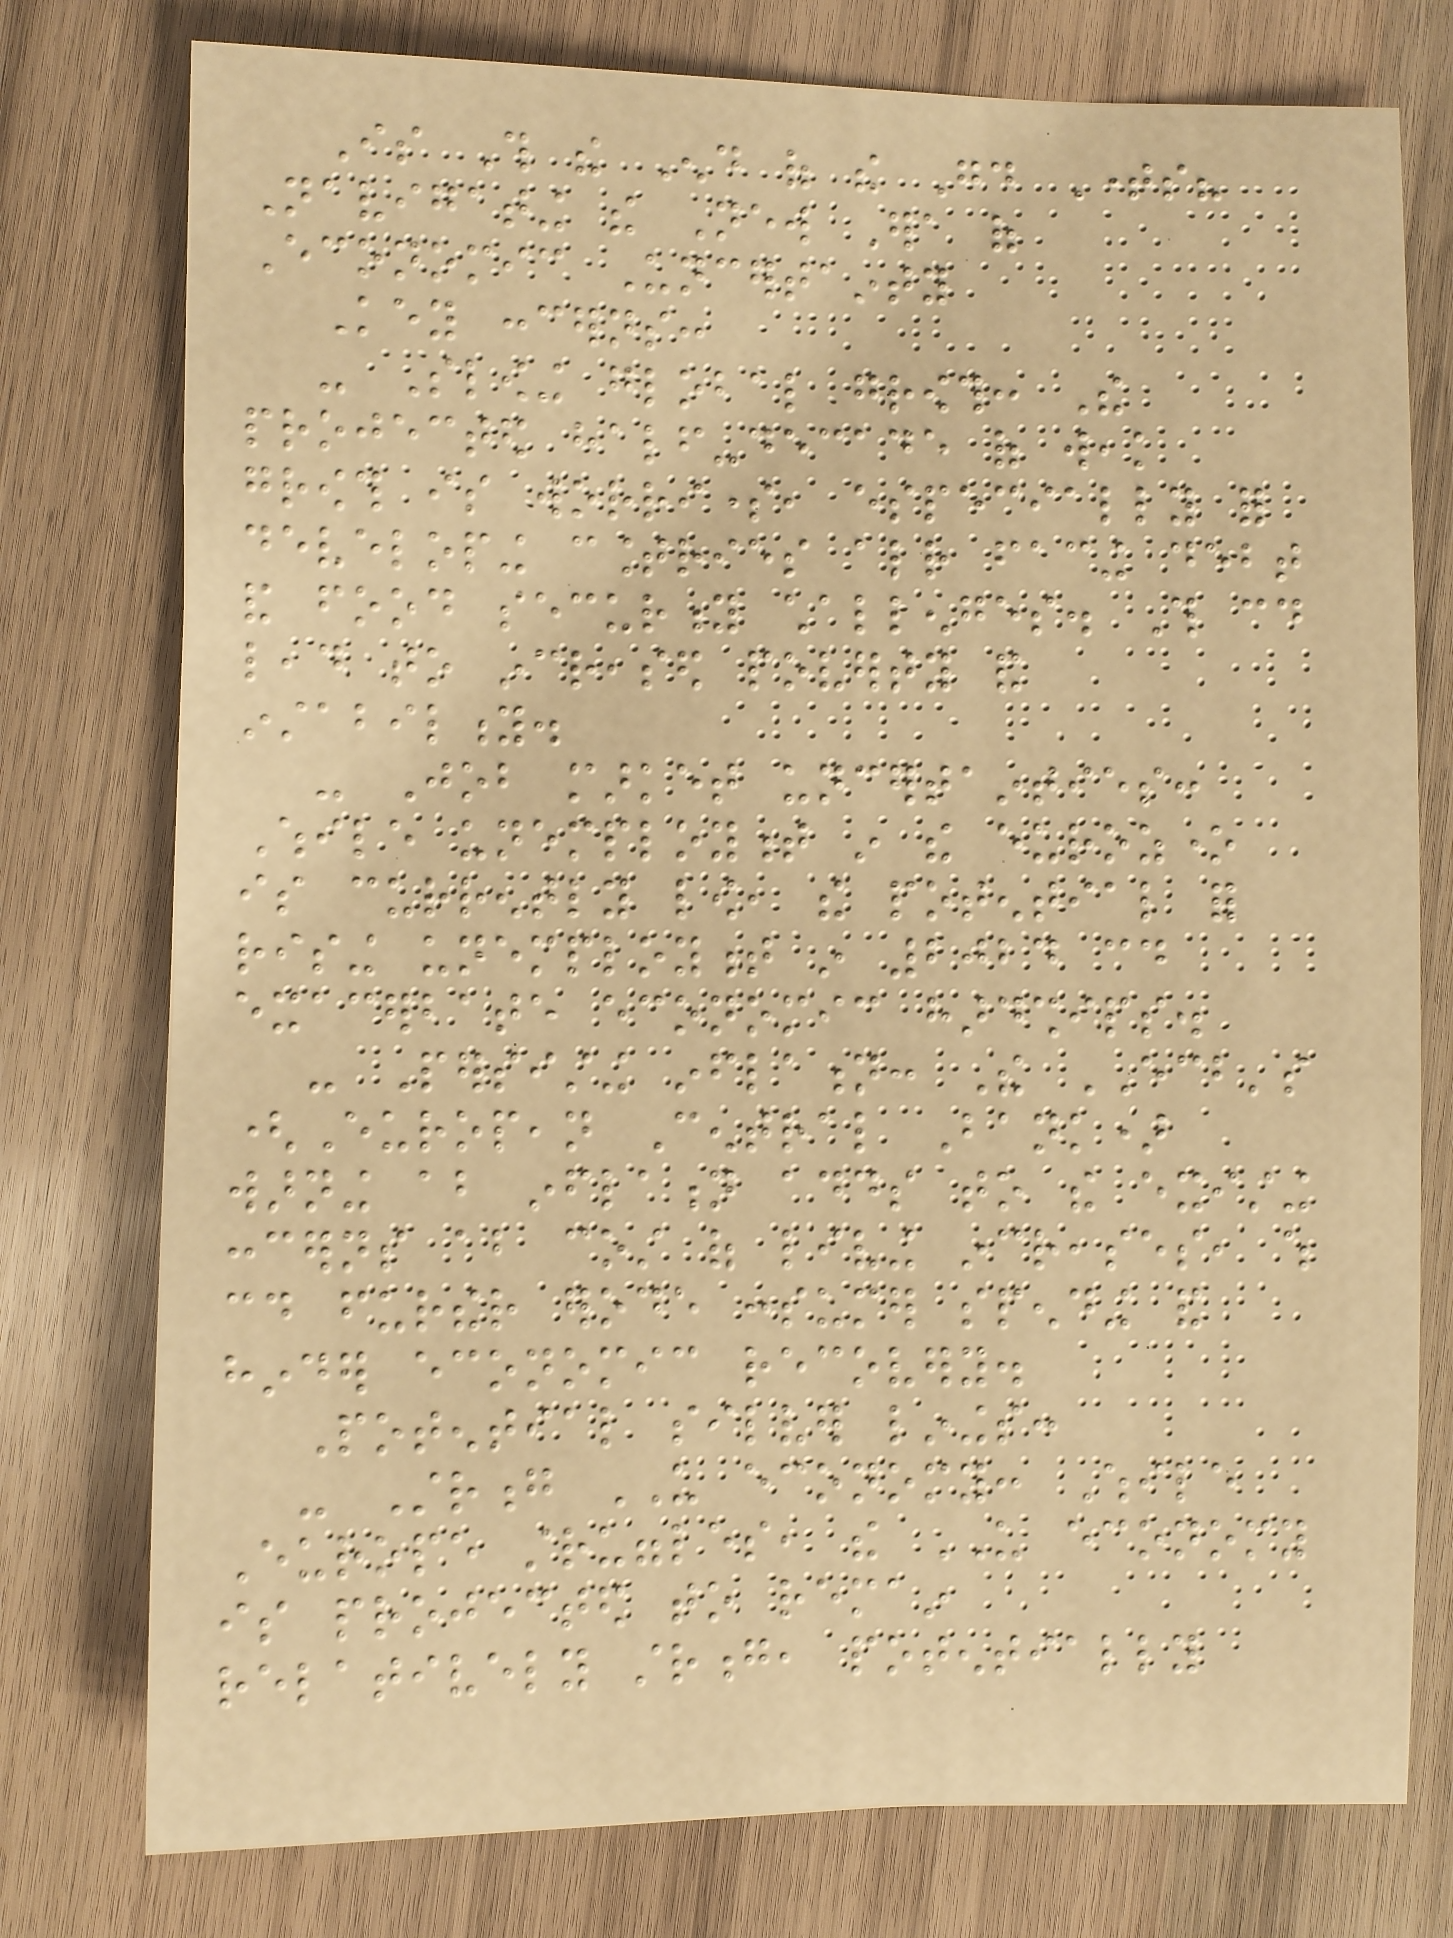Is This the End of the Good Times?
Navigating the New Era of
Economic Uncertainty
Key concerns:
- Slowing global growth: The
projected half-decade of weak
growth is worrisome, especially for
developing countries already facing debt
and food security challenges. This could
lead to increased poverty and
instability.
- Job market uncertainties:
While unemployment in the eurozone
is currently low, the potential for
rising unemployment in 2024 could
exacerbate economic hardships.
- Persisting inflation: The ECB's
(European Central Bank)
warning about inflation adds to the existing
concerns about cost of living increases, which
could further erode consumer spending and
hinder economic recovery.
Potential silver linings:
- Strong US economy: While
Europe struggles, the US economy
is projected to remain
relatively strong, potentially
